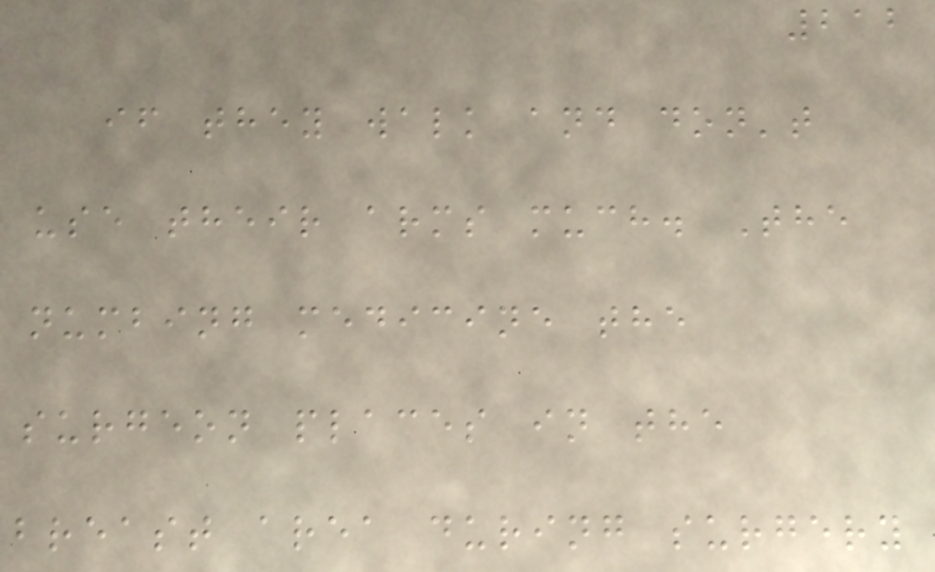212
if they walk and don't
use their arms much. The
numbing medicine the
surgeon places in the
breast area during surgery
